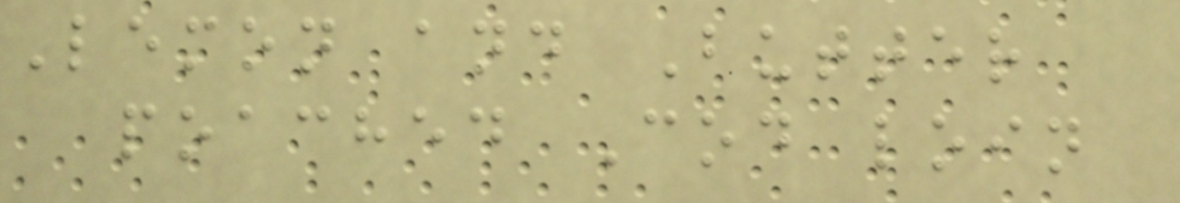Lemon and Butter
poached Cod loin
